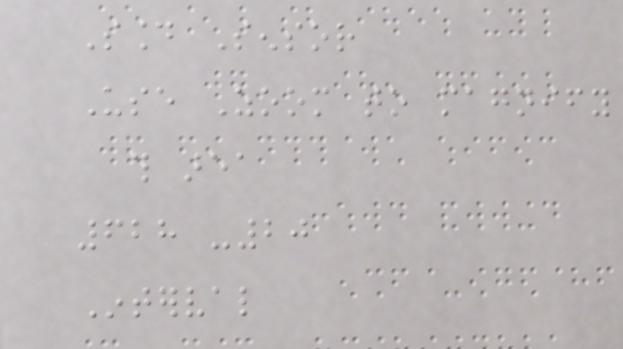Sound Sensor
Use Zoom to magnify
this area
628 -20
Interval
